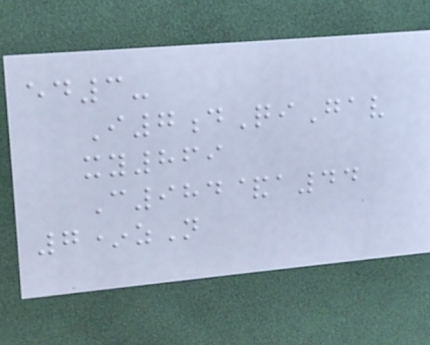ed3-
I7dQiGav
xy869
C984&a44
7*zN
